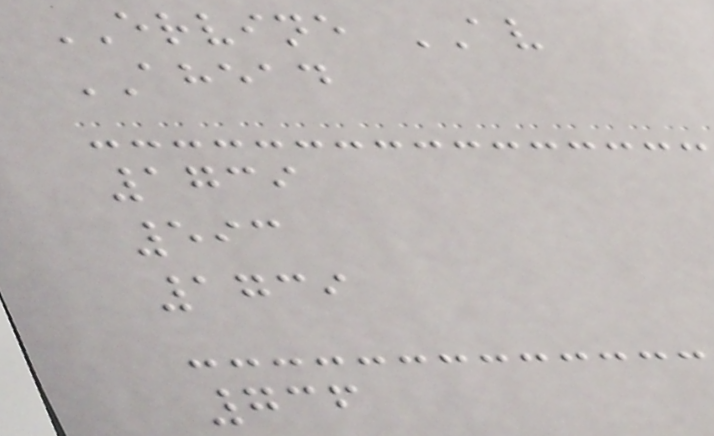ERVINE AV
AHEAD
1739
593
1739
736
